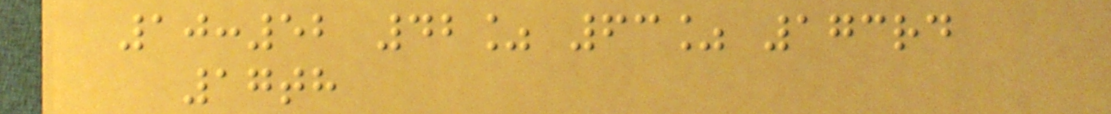10:52 42% 63% 173rd
17th
